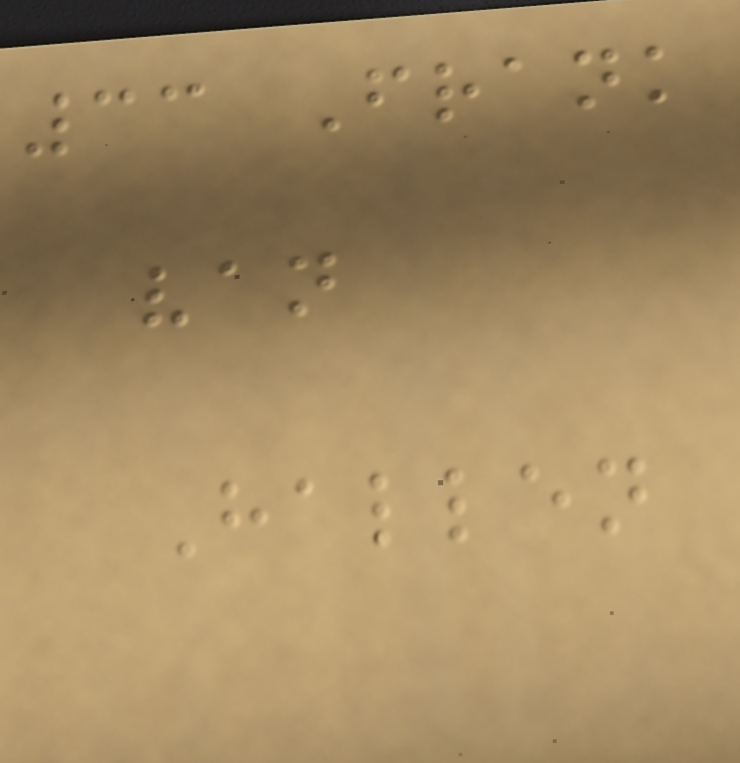33 Frank
van
Hallen
